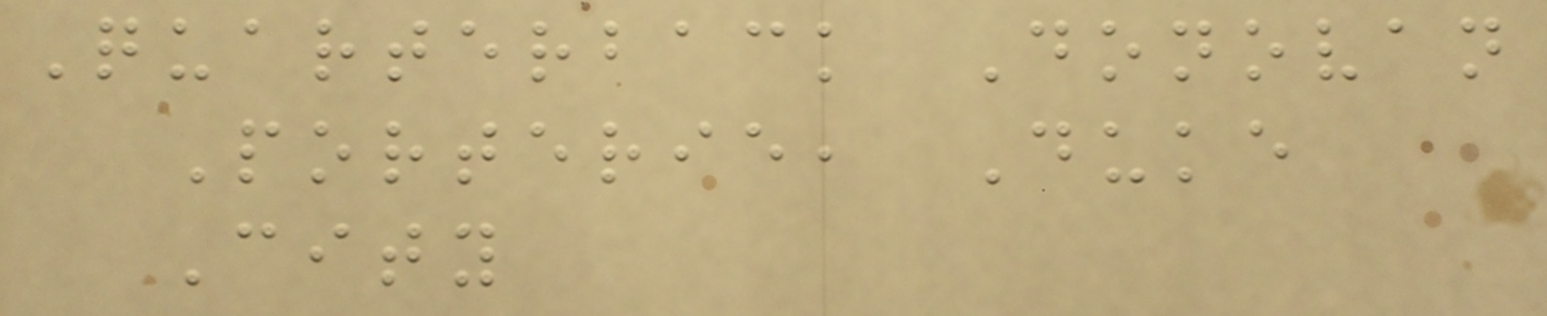Quarterback Donovan
Porterie, Duke
City
